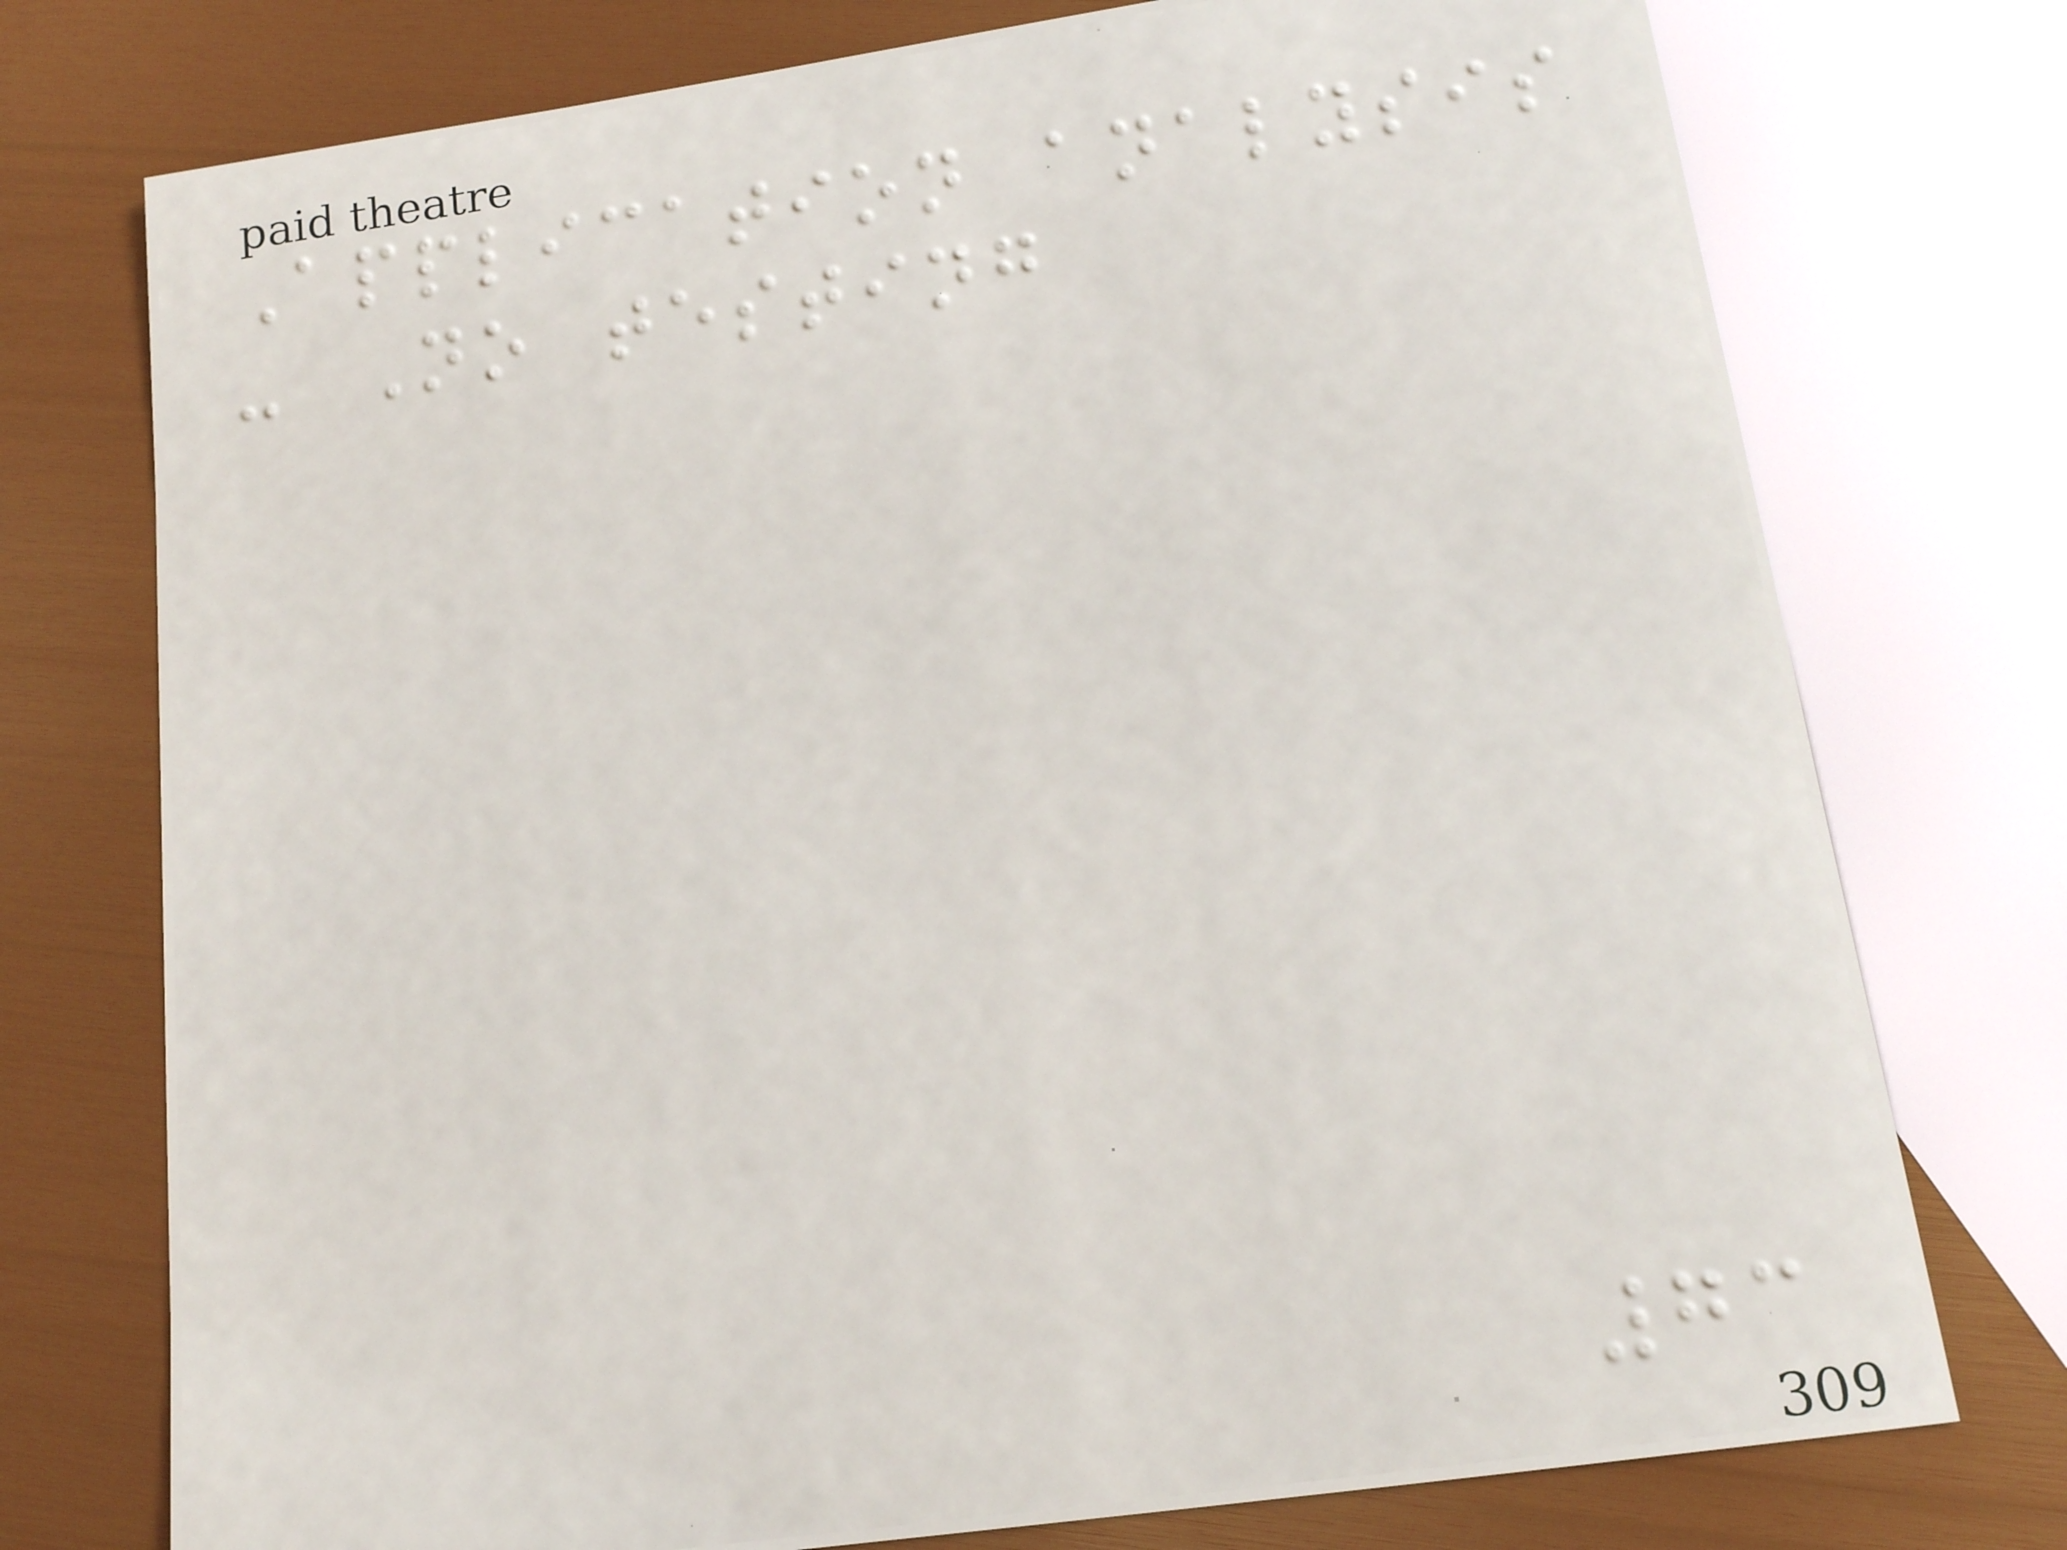Application analysis
- No testing
73
